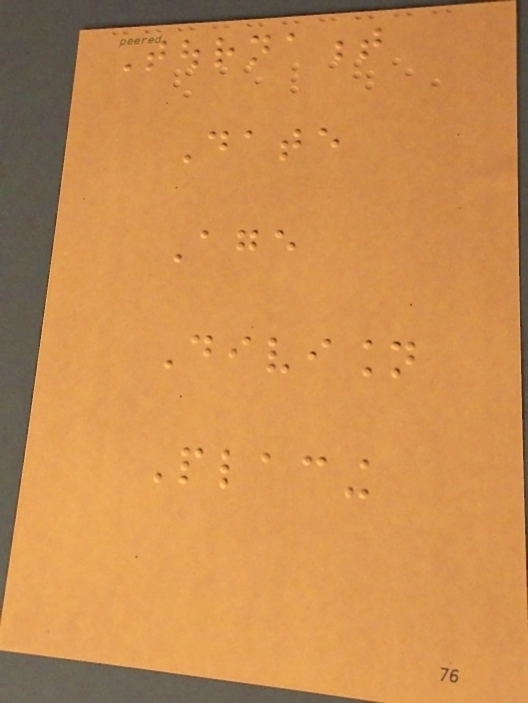Tournament
Date
Age
Division
Placing
